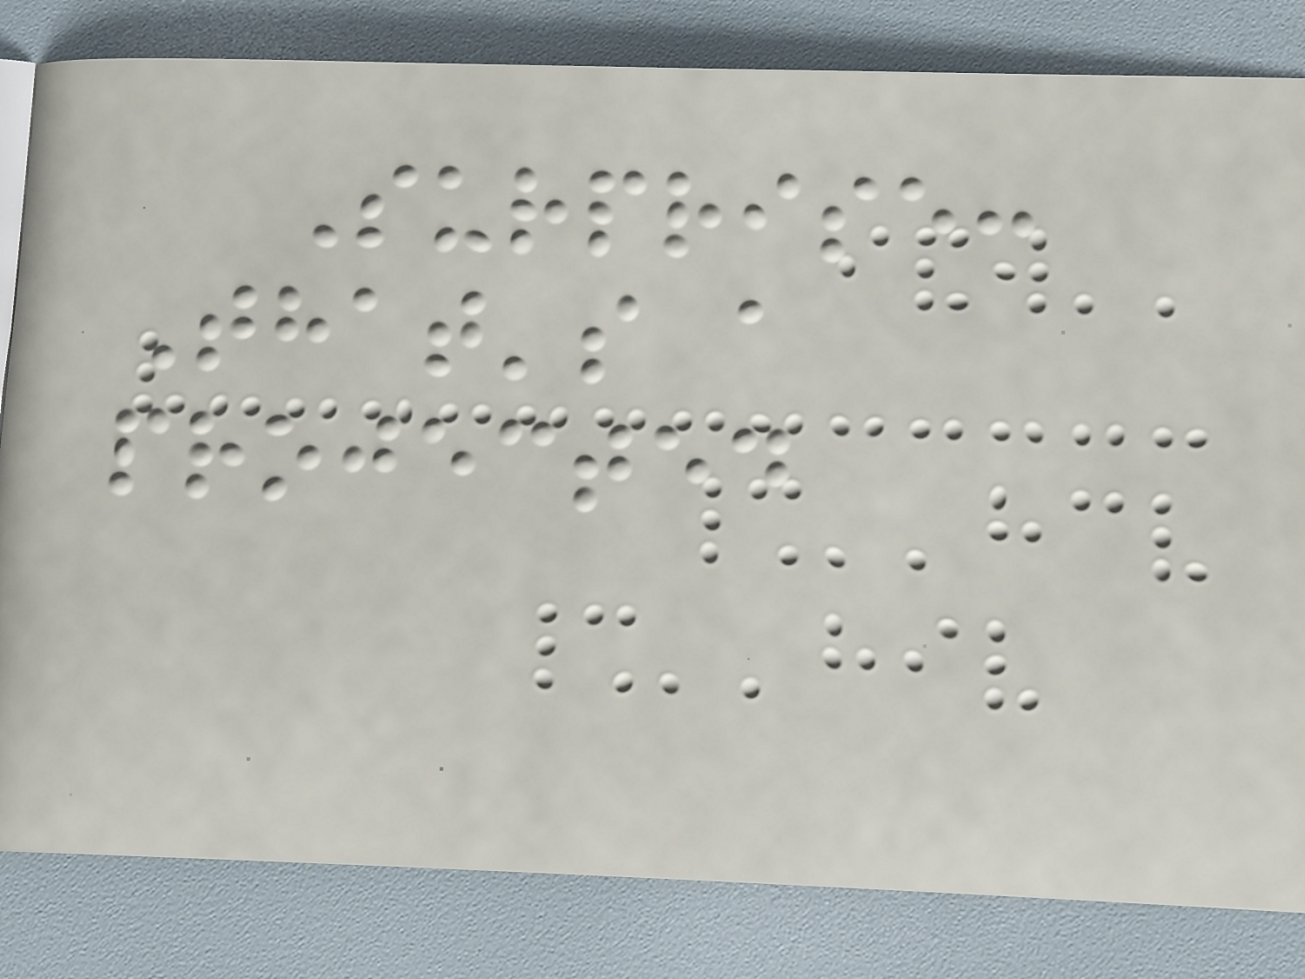Surprise:
That's a
projected
